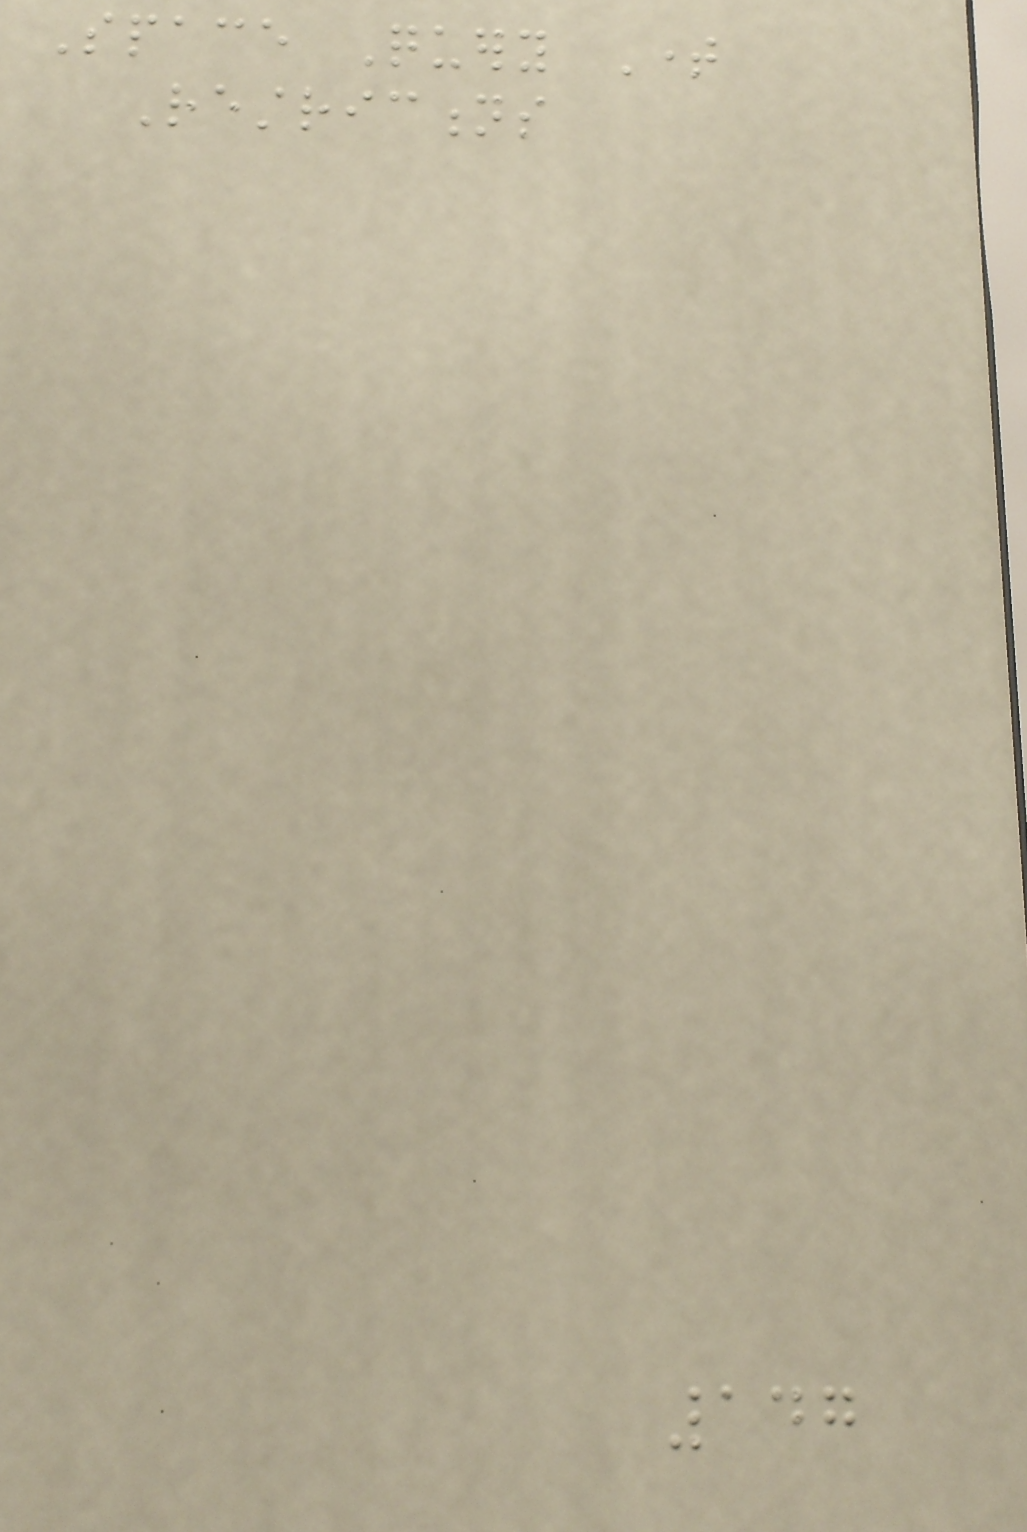Space Query Time
Restrictions
147
